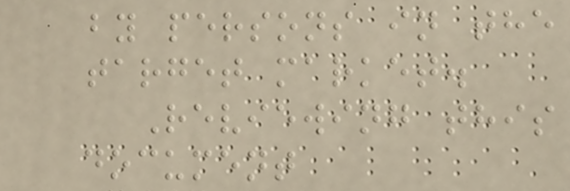by persons in the
target market.
Reviewing this
document
